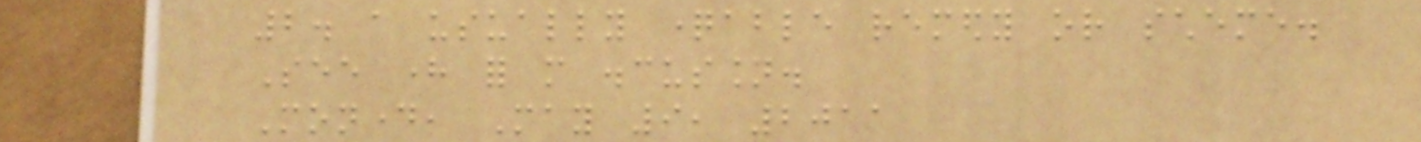2. a usually questionable remedy or scheme.
See here for more discussion.
Monday, May 9, 2011
